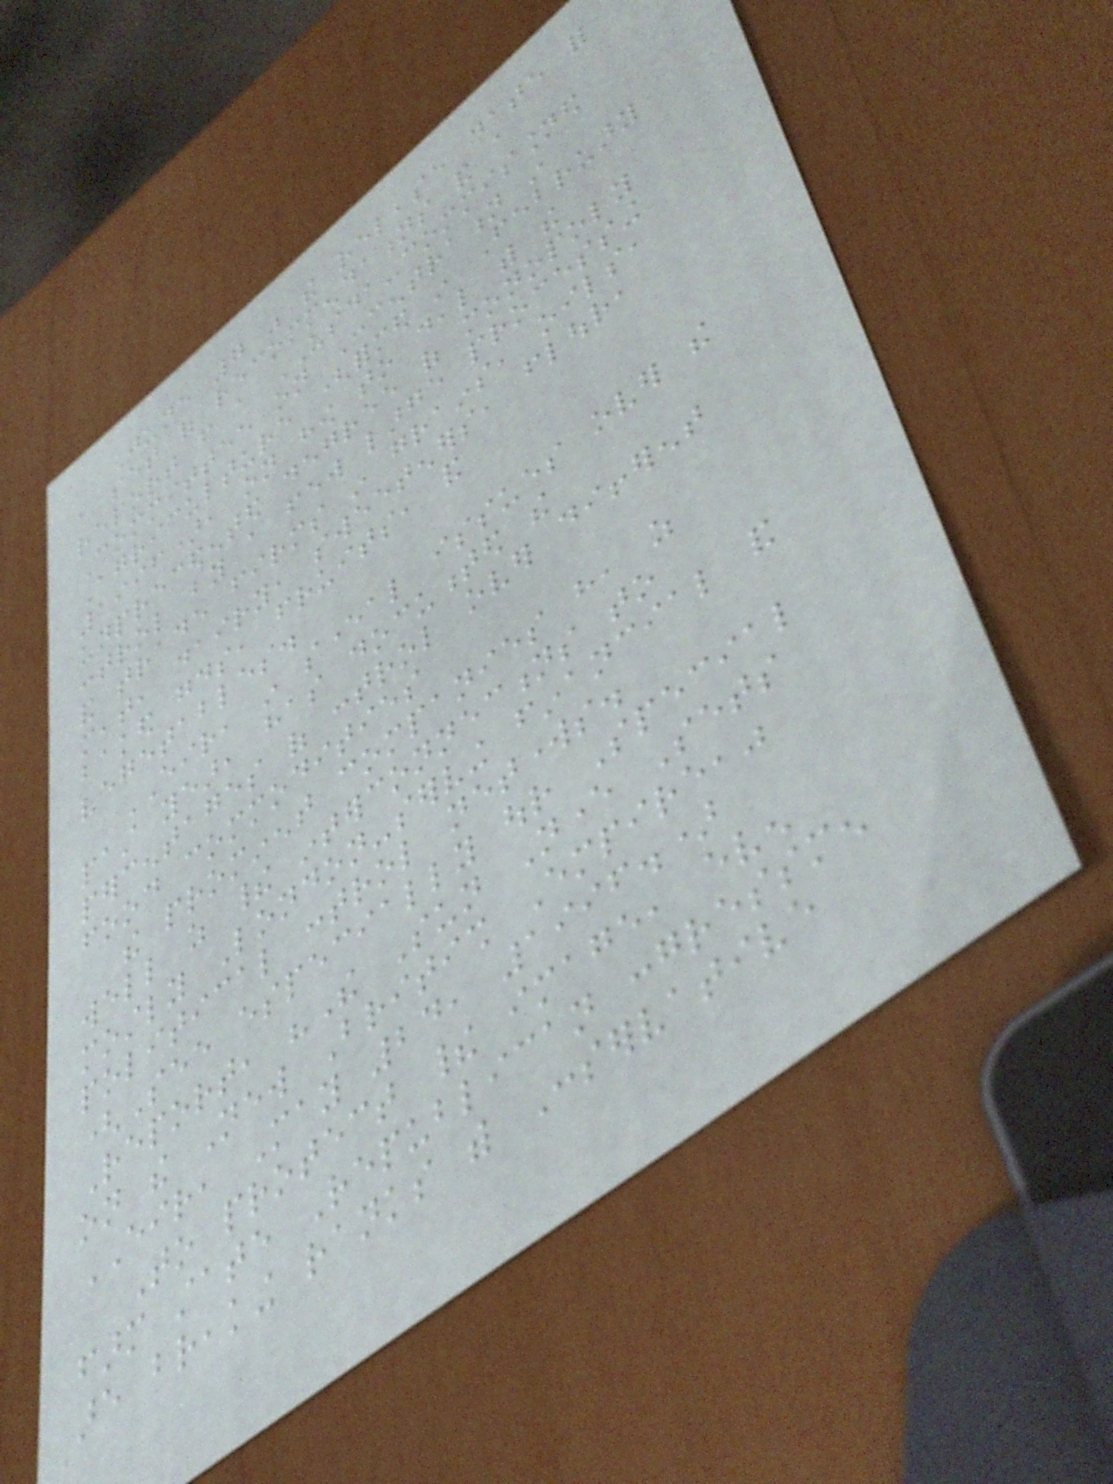June 7 was the release date for
a set of recommendations and a
report from a USDA-commissioned
Committee on Concentration in
Agriculture (formed in February
1996), on how to deal with the
unprecedented degree of monopoly
control by a few large processing
and trade firms in grains, oils,
meat, dairy, sweeteners, flour,
baked goods, fruits, and
vegetables.
EIR, in several issues over the
past year, has documented the
percentages of control over different
food commodities
the prominent companies have, as
well as their interconnections to
mostly London-serving financial and
political control networks.
(See especially our Special
Report, "The Sun Never Sets
on the New British Empire,"
EIR, May 24, 1996.)
To protect their image, even
farm state Republican congressmen
are breaking ranks with Conservative
